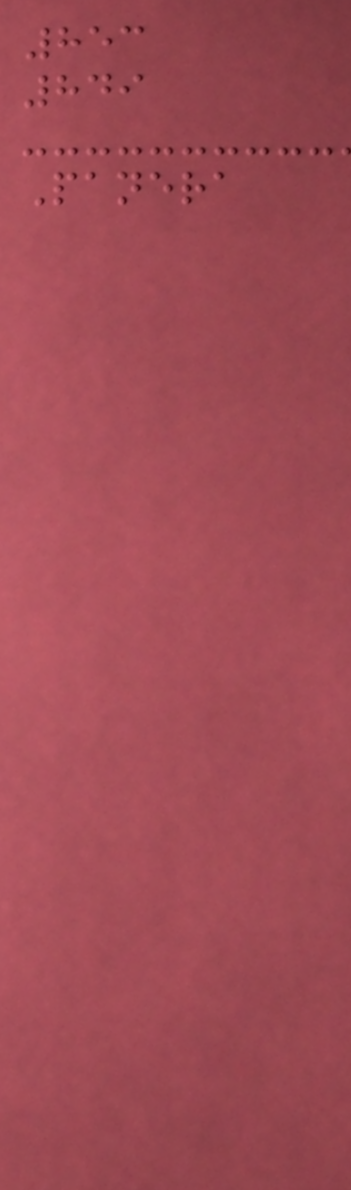853
849
Panera
